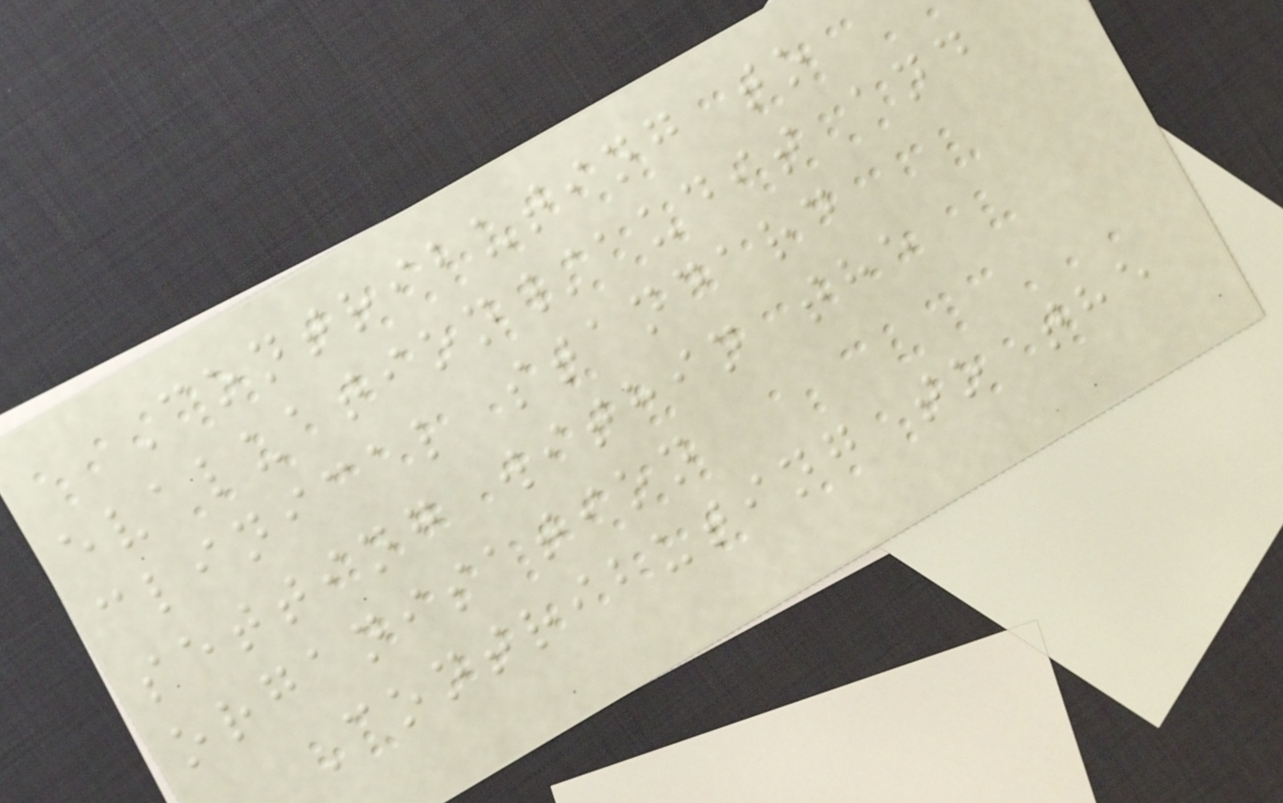Contributing to
evaluation/audit and
clinical standard
setting within the
organisation
Contributing to the
